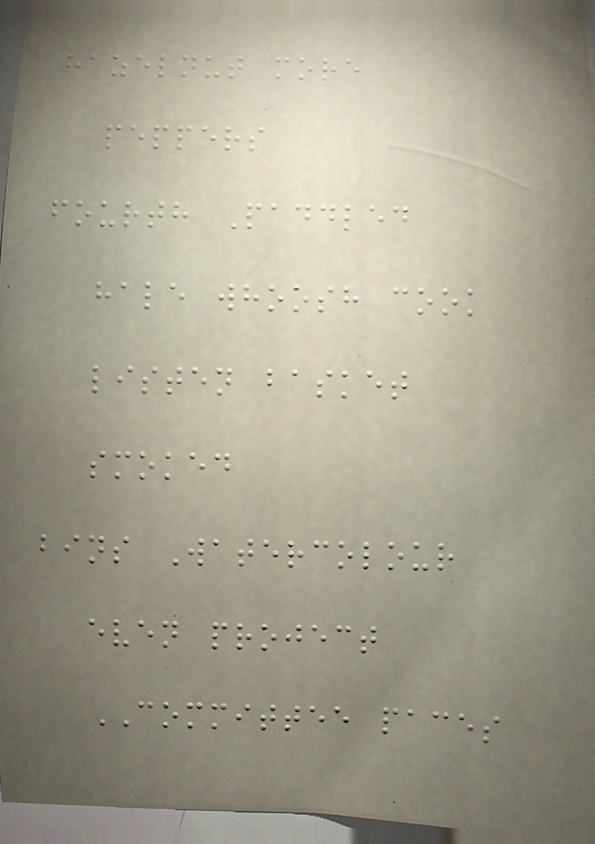hazelnut more
peppers
fourth Paddled
hale whoosh cook
listen basket
smoked
bins Watercolour
even project
COMMITTEE paces
